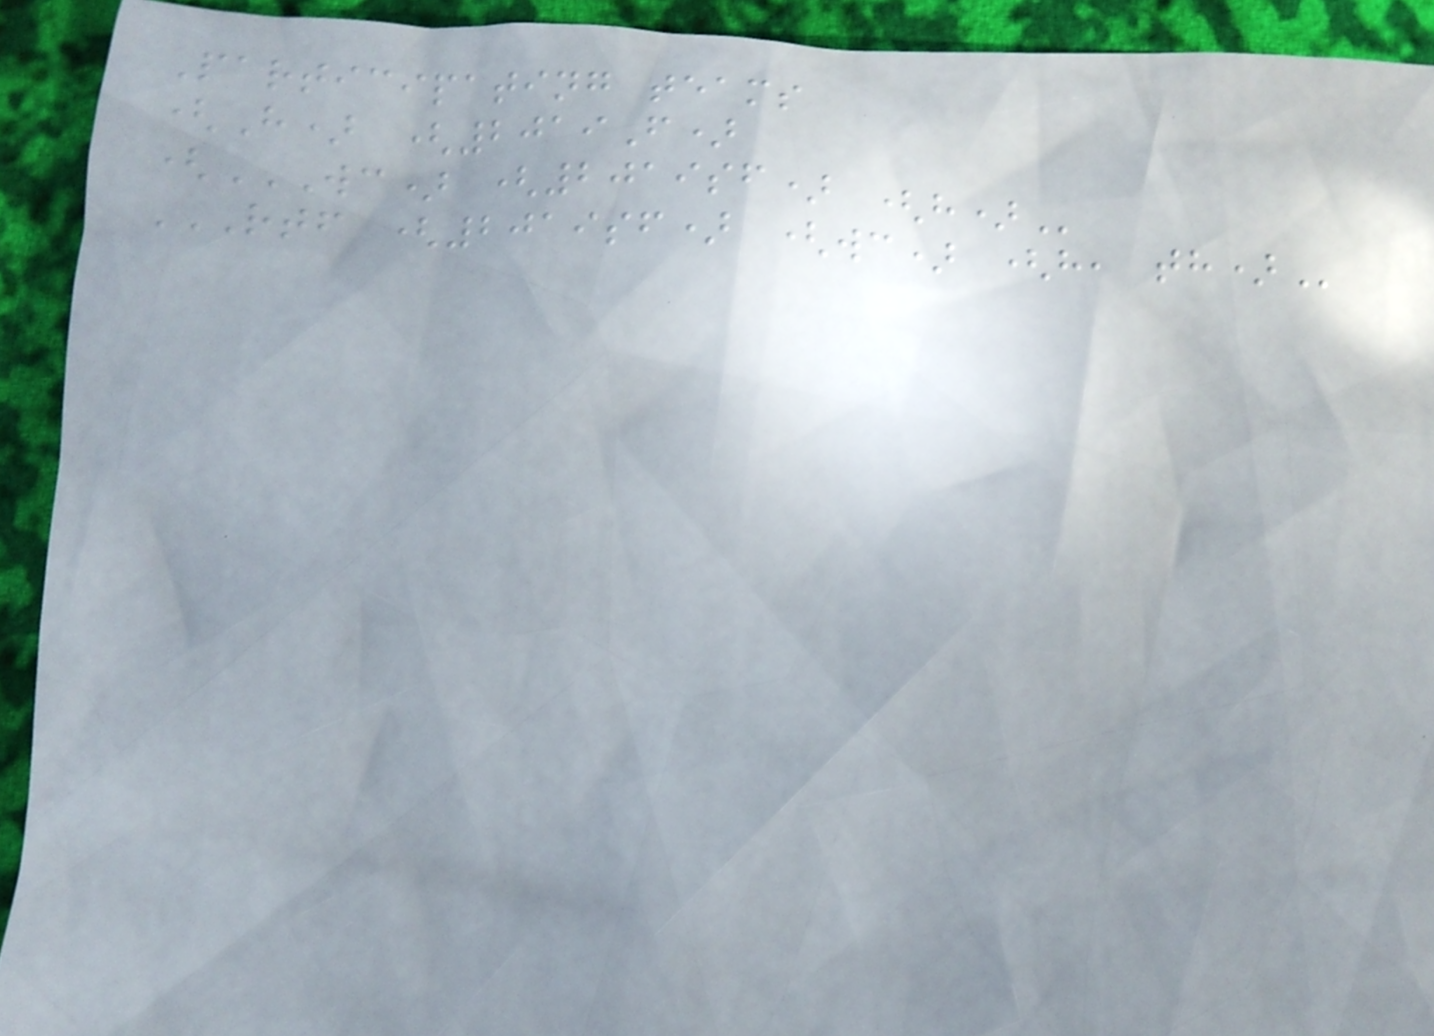Participating teams
(H) (2019F)
(WC) (2019SF) (H)
RTF (2019SF) (WC) (H, TH)
